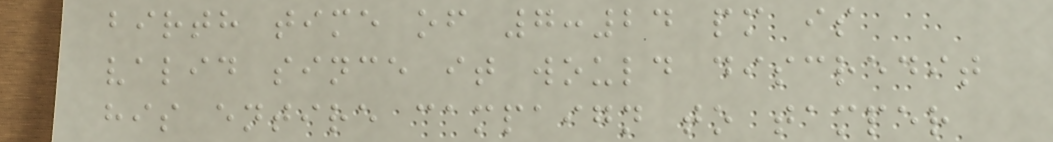birth time of 7:24 pm is
valid since it would discredit
his entire campaign to tamper
